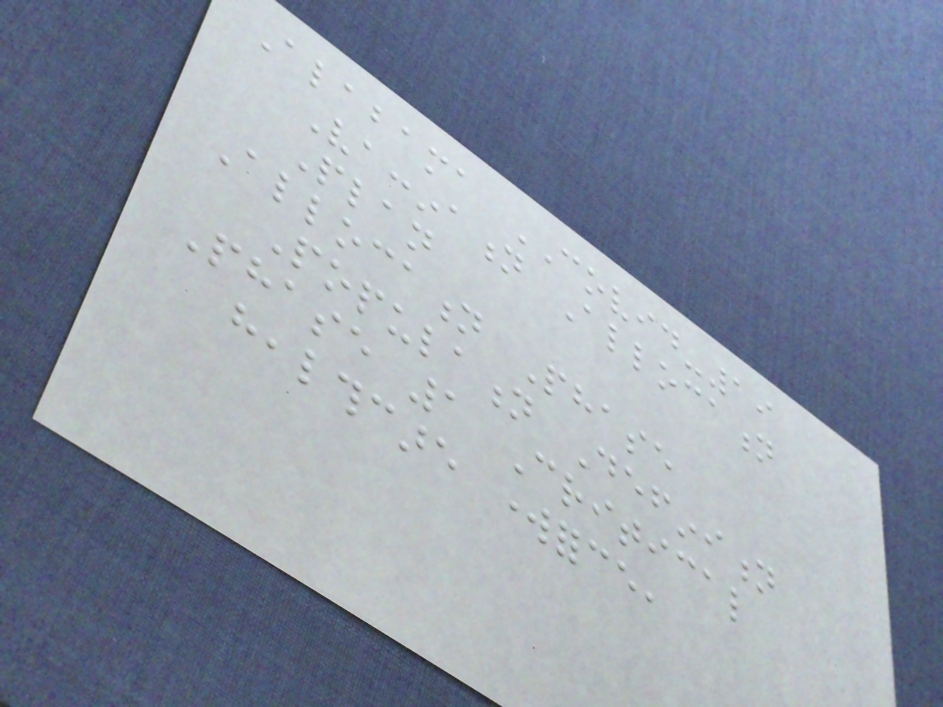Alabama COVID-19
Vaccination Allocation
Plan
Allocation Phase
Population Definition
Phase 1 Critical
healthcare workforce,
